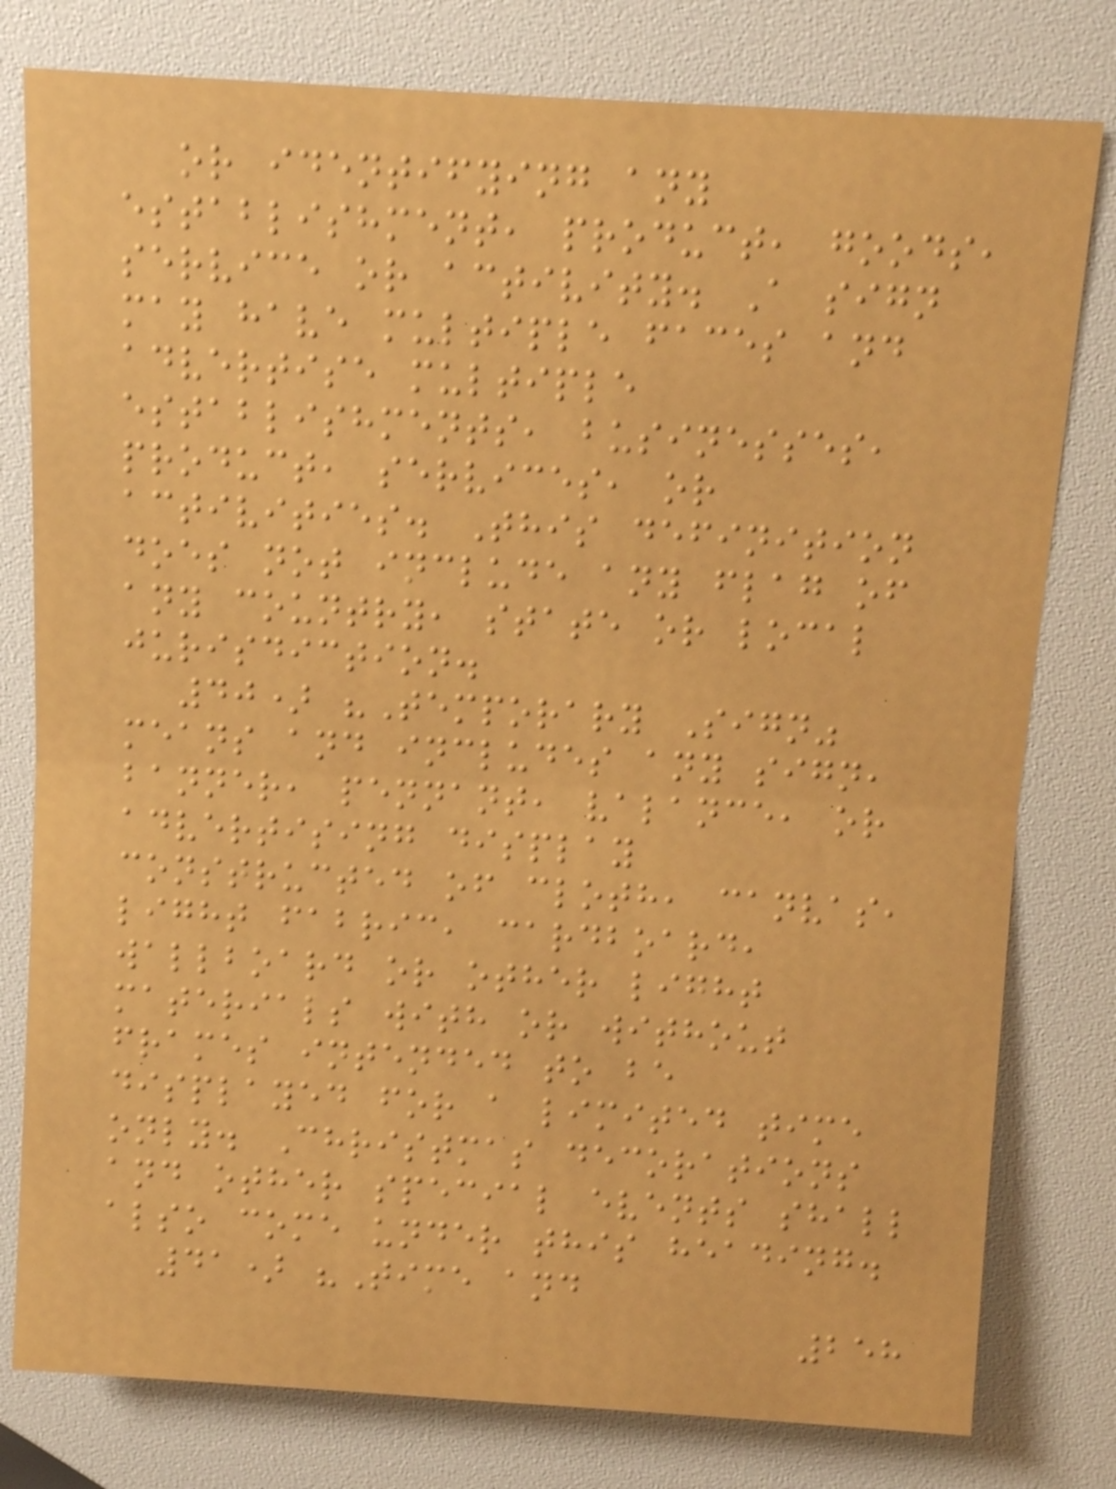or identifying any
establishment, product, goods,
service or activity. A sign
may have multiple faces and
advertise multiple
establishments, businesses,
product, services, or
activities. This definition
does not include any flag of
any country, state or local
jurisdiction.
40) "Temporary Sign"
means and includes any sign,
banner, pennant, valance, or
advertising display
constructed of cloth, canvas,
light fabric, cardboard,
wallboard or other light
materials with or without
frames intended to be
displayed for a limited time
only. Christmas decorations
and other special events shall
also come under this heading.
41) "Time and
258
